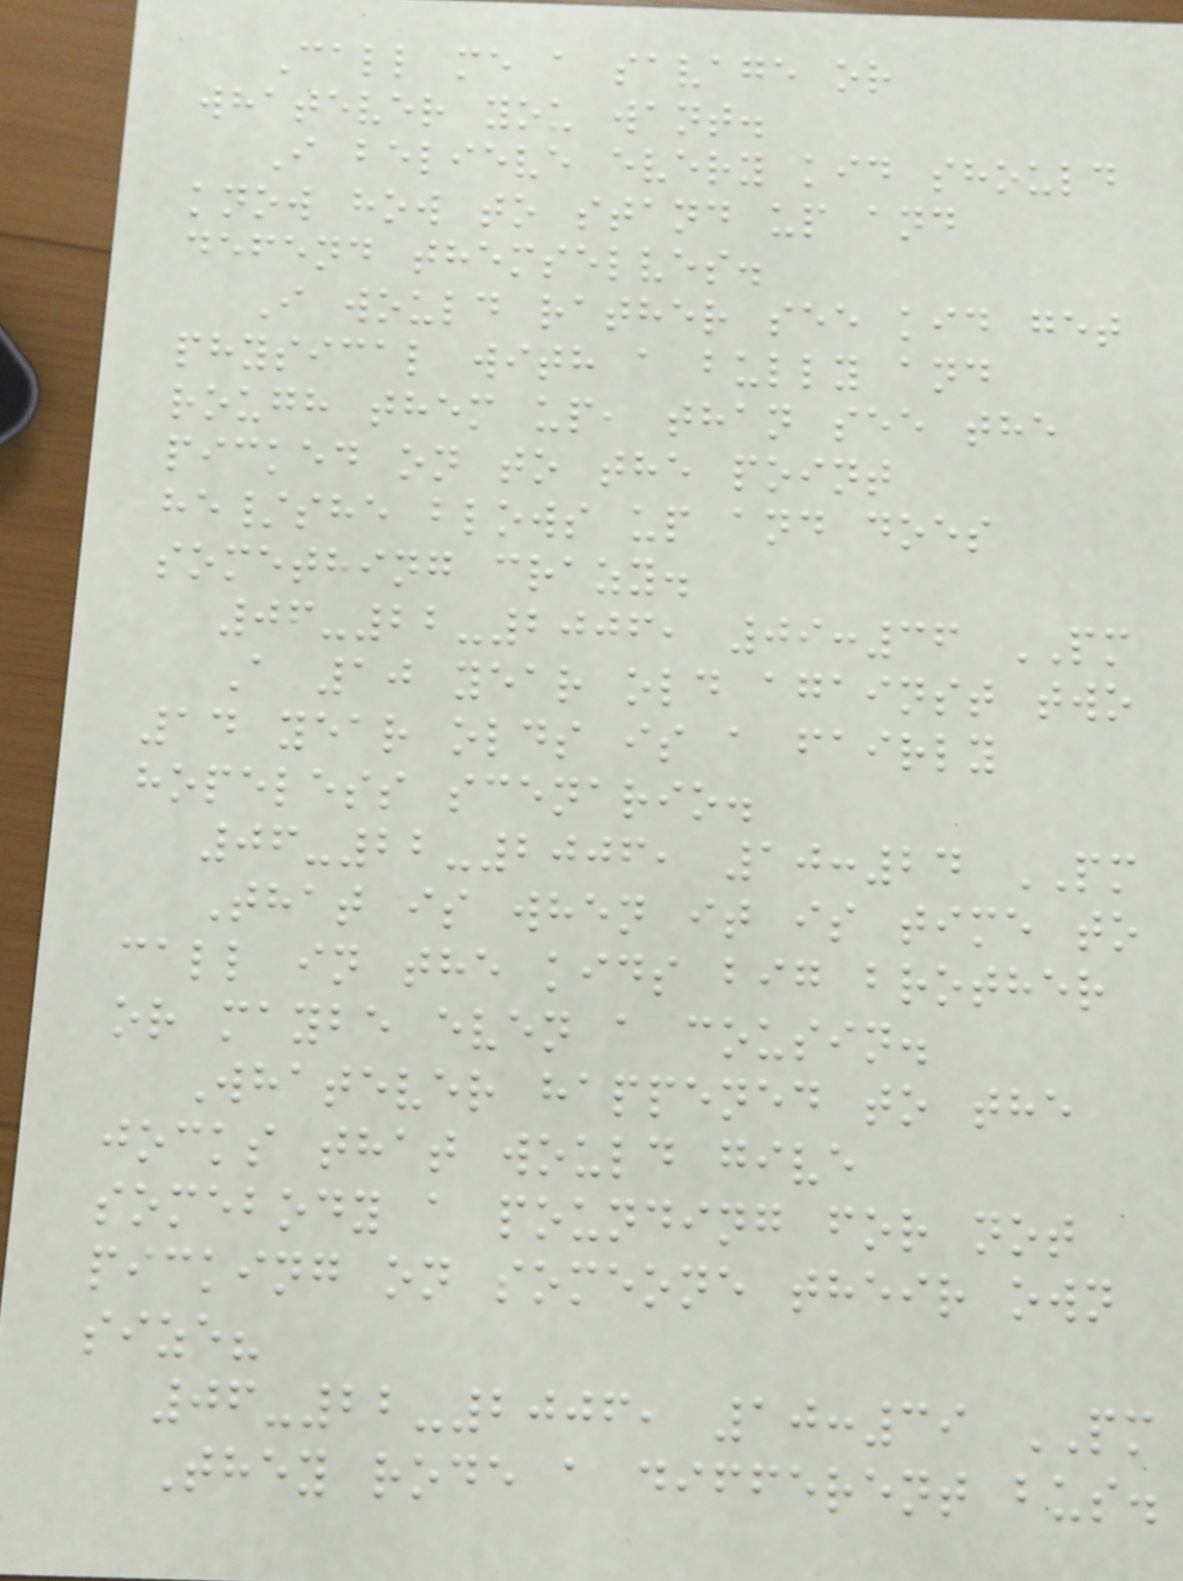Call me a savage or
whatever you want.
I believe every kid should
know how to stand up and
defend themselves.
I would rather see kid get
physical with a bully and
rough them up, than see the
picked on to the point
he/she blows up and does
something crazy.
06-22-2006, 09:36 PM
A 10 year old against two
14 year olds is a fairly
hopeless scenario.
06-22-2006, 10:24 PM
That is when it is time to
call in the kids big brother
or maybe even a cousin.
Whatever happened to the
jocks that would give
somebody a pounding for not
picking on someone their own
size?
06-22-2006, 10:39 PM
They rode a different bus.
